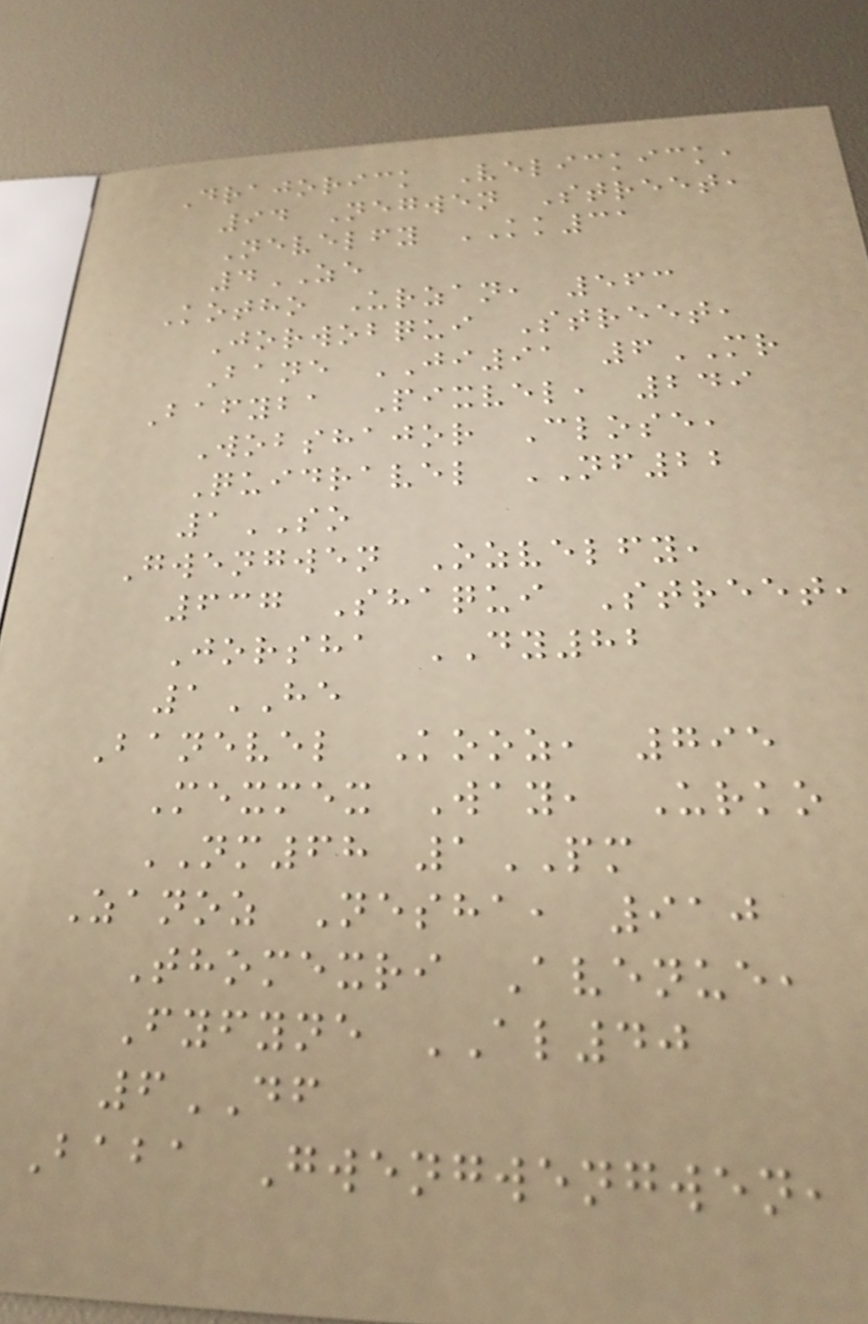Drajorick Velickick,
94 Negwen Street,
Nevelfy KK31
4ZE
Kotho Urzan, 563
Jorwobqui Street,
Bane JI91 6MR
Bafyba Pixvel, 249
Wobshajor Close,
Quidravel NF22
1SO
Gwengwen Ozvelfy,
637 Shaqui Street,
Jorsha DY82
1HE
Banevel Kooz, 795
Mexmex Way, Urko
NM68 1PM
Zanoz Nesha, 910
Thomexri Avenue,
Fyfyne AL40
6DF
Baba Gwengwengwen,
